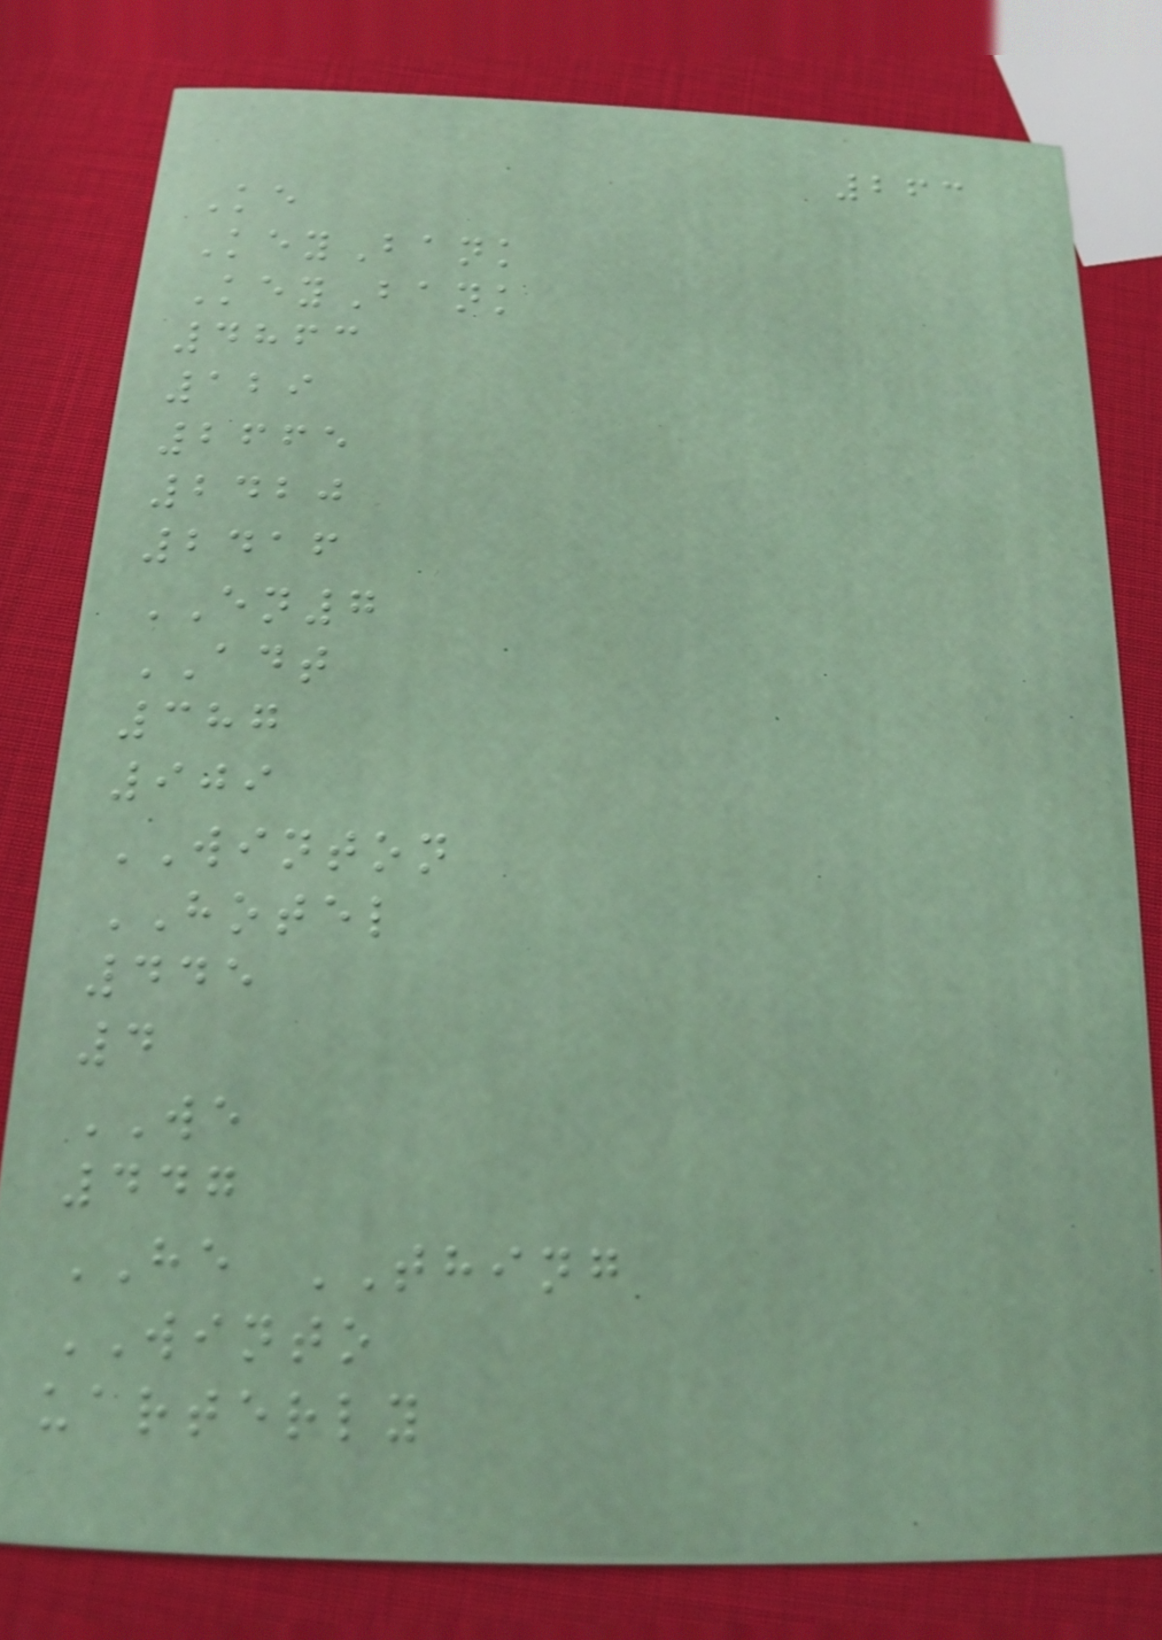263
Ke
KeyBank
KeyBank
4863
129
2665
2420
2416
EN7
ADT
387
909
WINTON
HOTEL
445
4
WE
447
HE THING
WINTO
uarterly
